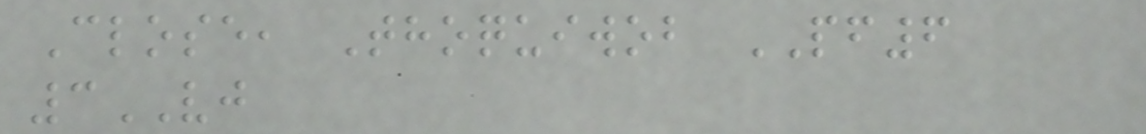Close, Thoquiwob PF6
3VJ
